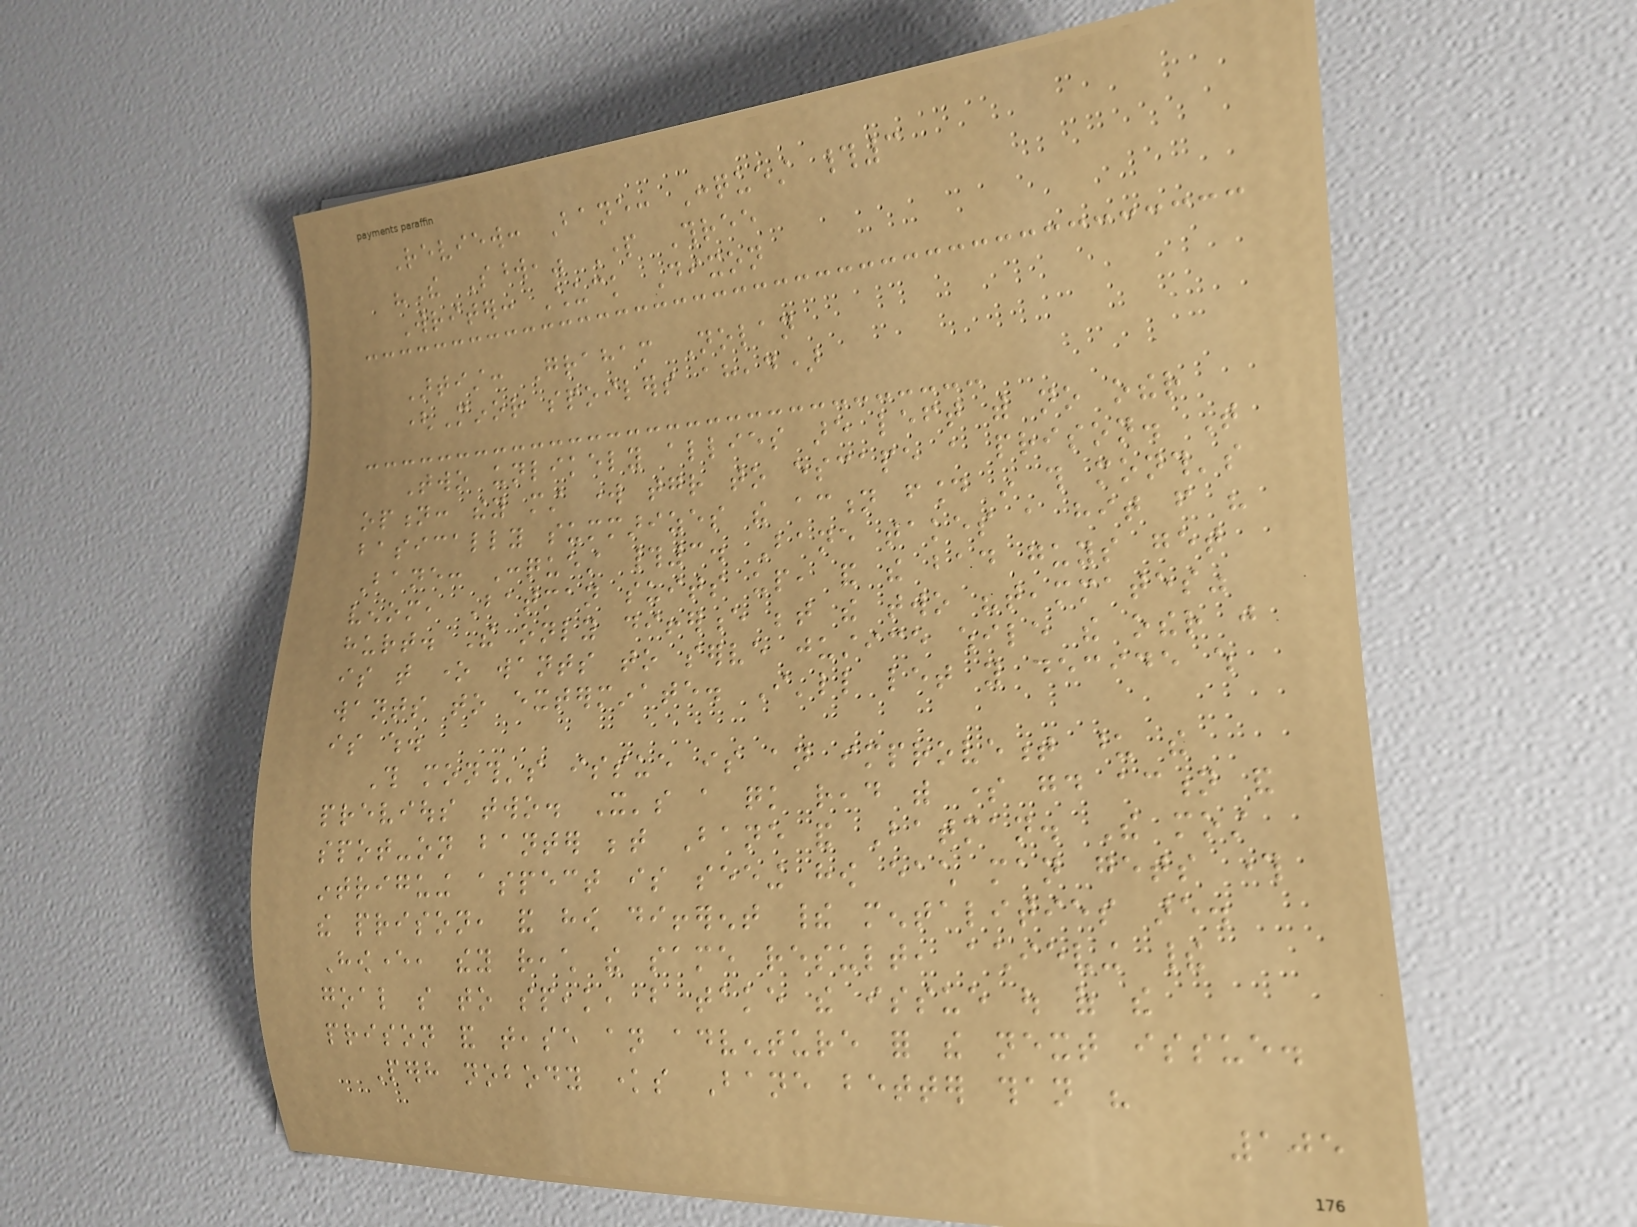Review: Bane: Conquest #3
"The Sword," Part Three
Writer: Chuck Dixon
Artist: Graham Nolan
(Minor spoilers ahead)
Two unlikely allies are left with no other
option: they must work together to escape a prison. That
basically summarizes the action found in this month's
Bane: Conquest #3. Bane takes a hit from his
venom, Batman suits up, and the bad guys get
hurt. The only difference between the two "teammates"
is that one wants to serve justice while the other just
wants to exterminate. I'll let you decide which
is which.
This month's issue is an improvement upon the
previous two. It's a quick read with some good action and
spot-on banter between Bane and Batman. The most
intriguing aspect is seeing how each man gets through
the prison, and how different their mentalities are.
However, they reach the same result, achieving their
goal so to speak, but take the issue out of the
prison and tease an adventure for the next issue.
Perhaps nobody knows Bane better than his
105
